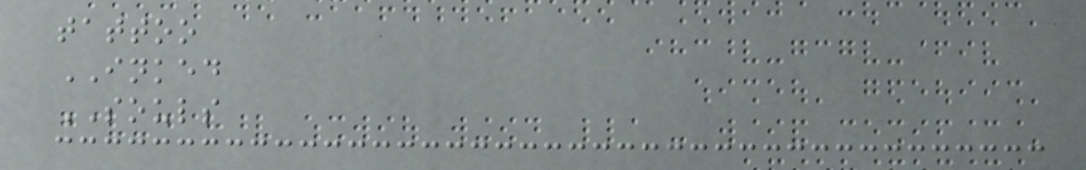tattoo
INKED
SOULS
